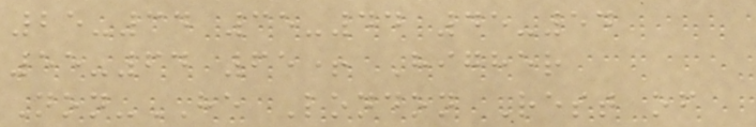25-34 35-44 45-54
55-64 65+ Higher
Non-HE London Rest of
